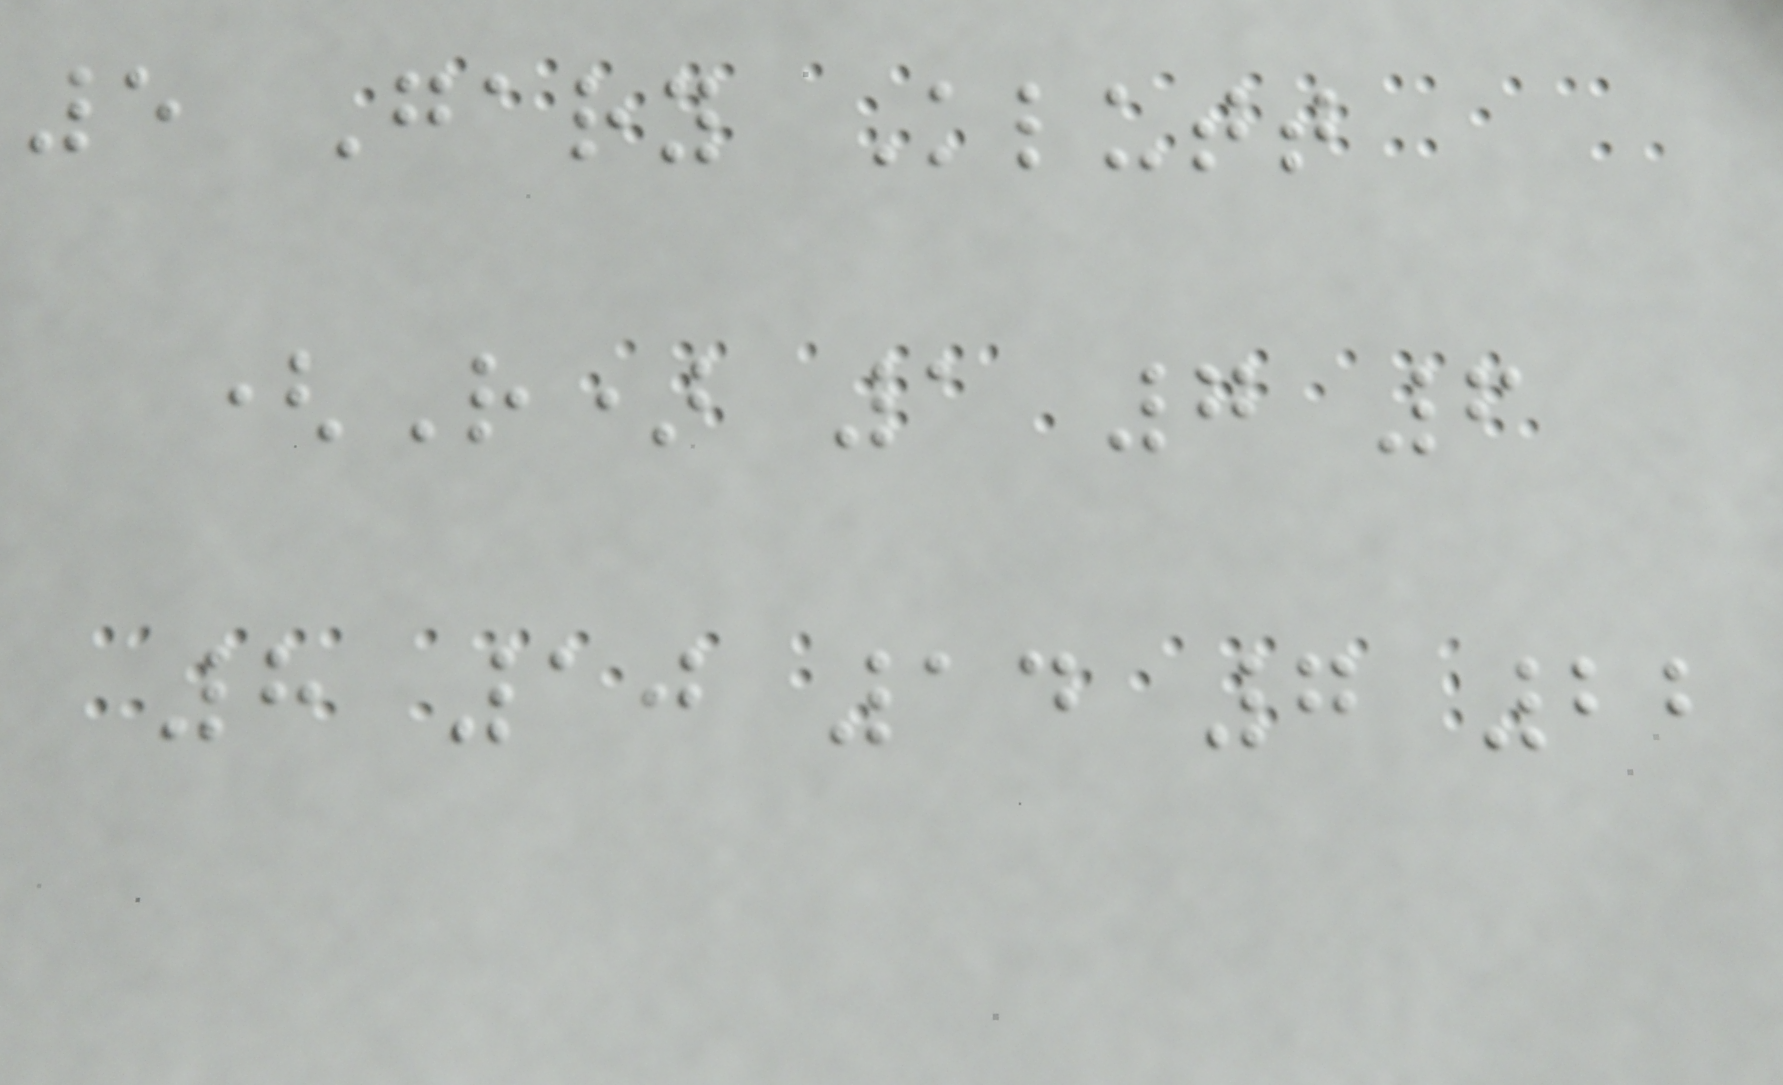5 Gary Klutt
(R) 1 7 6
8 10 14 7 22
